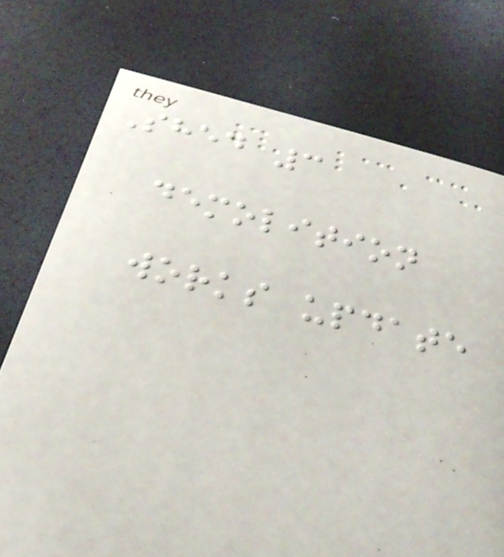Shed 3
demolition
works update
